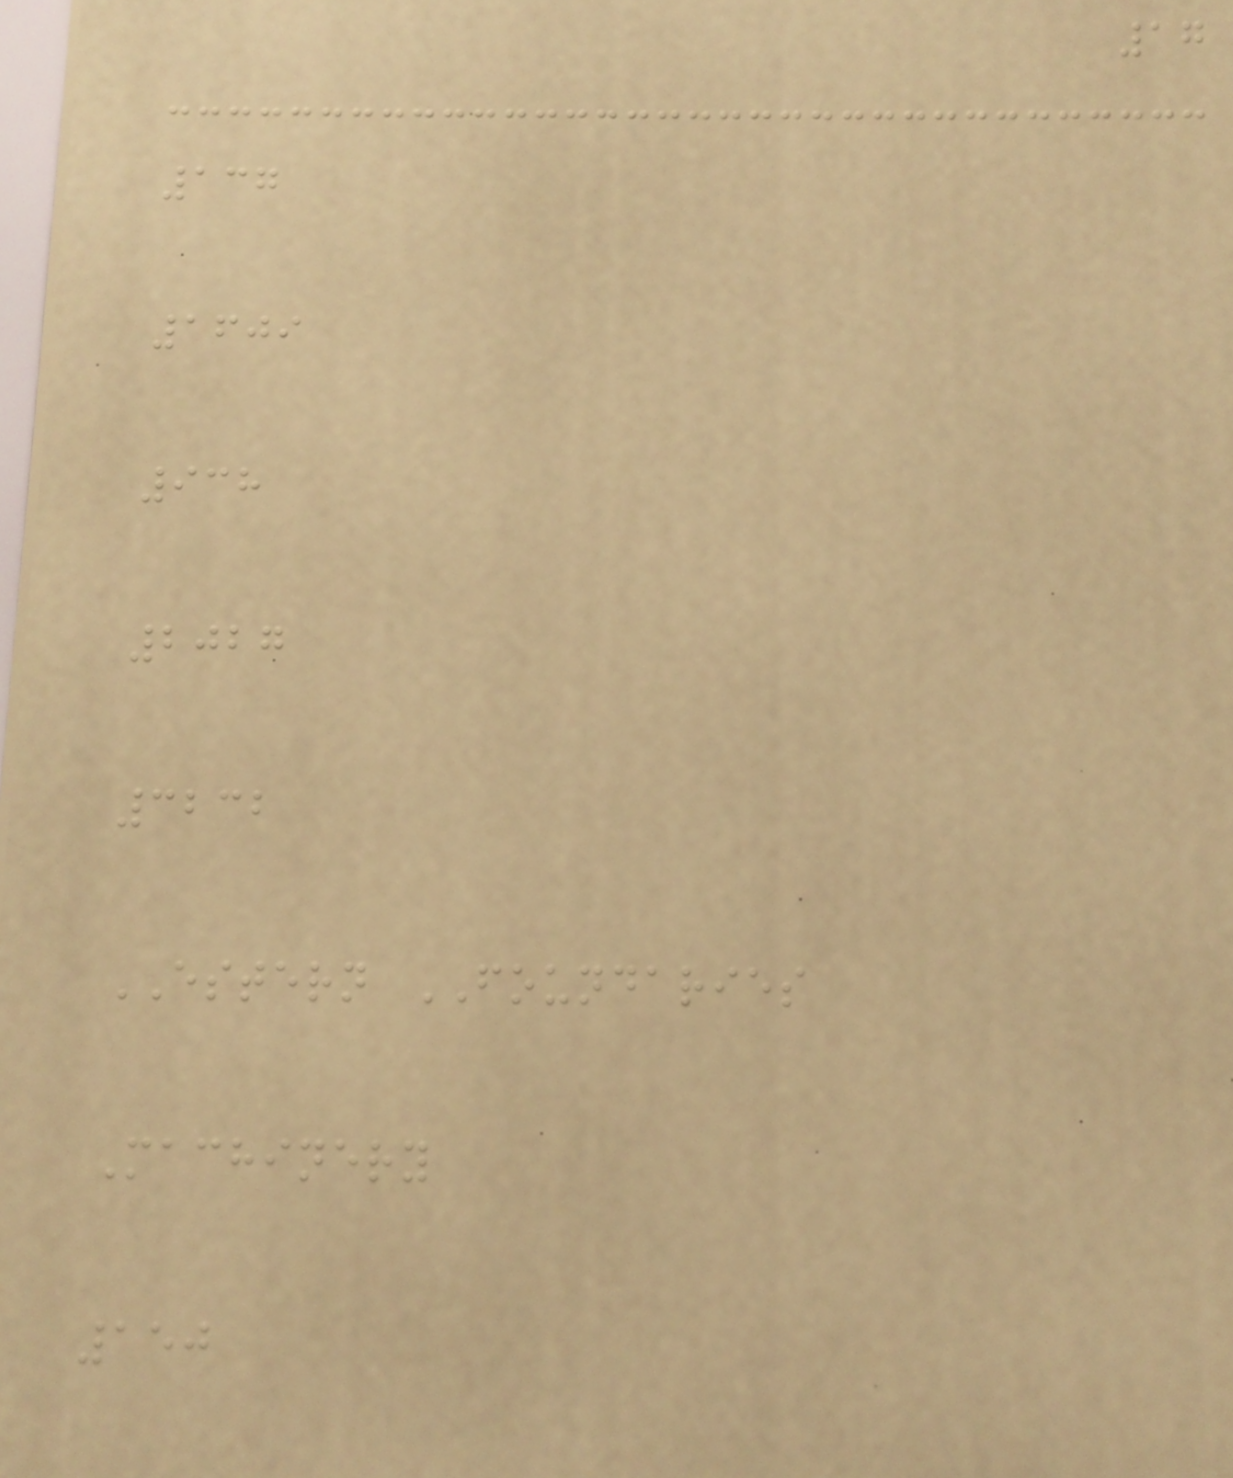17
137
1609
938
2027
3232
ESTERN FOUNDARIES
Machinery
150
